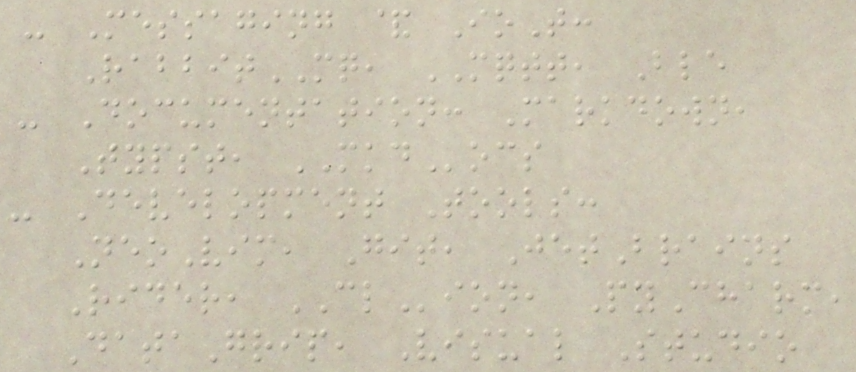- Messaging & IoT:
RabbitMQ, MQTT, Ble
- Documentation: Markdown,
Typst, MKDocs
- Development Tools:
NeoVim, Git, JetBrains
Rider, CLion, PyCharm,
DataGrip, Visual Studio
